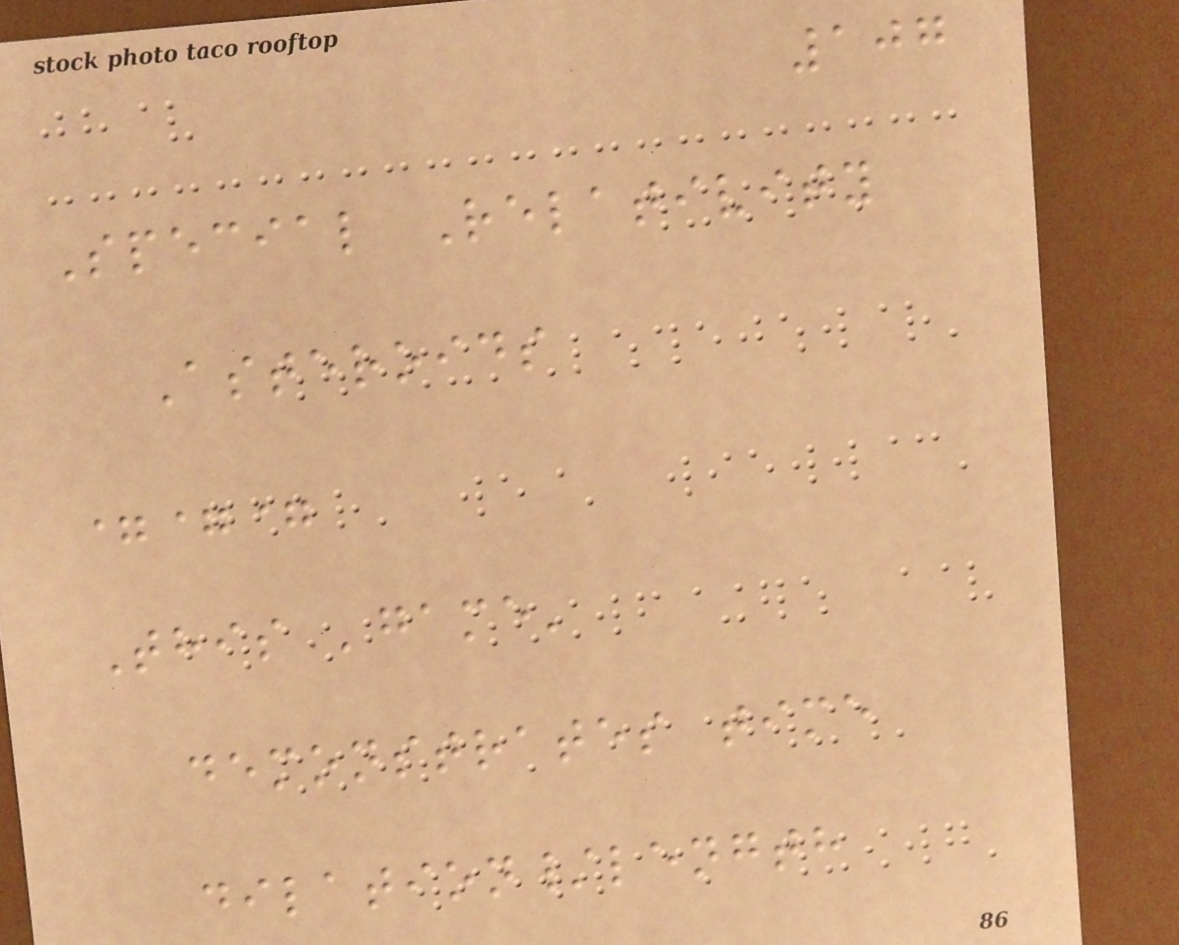107
Special Relativity
Asteroids
===
This 'game'
demonstrates time
dilation/length
